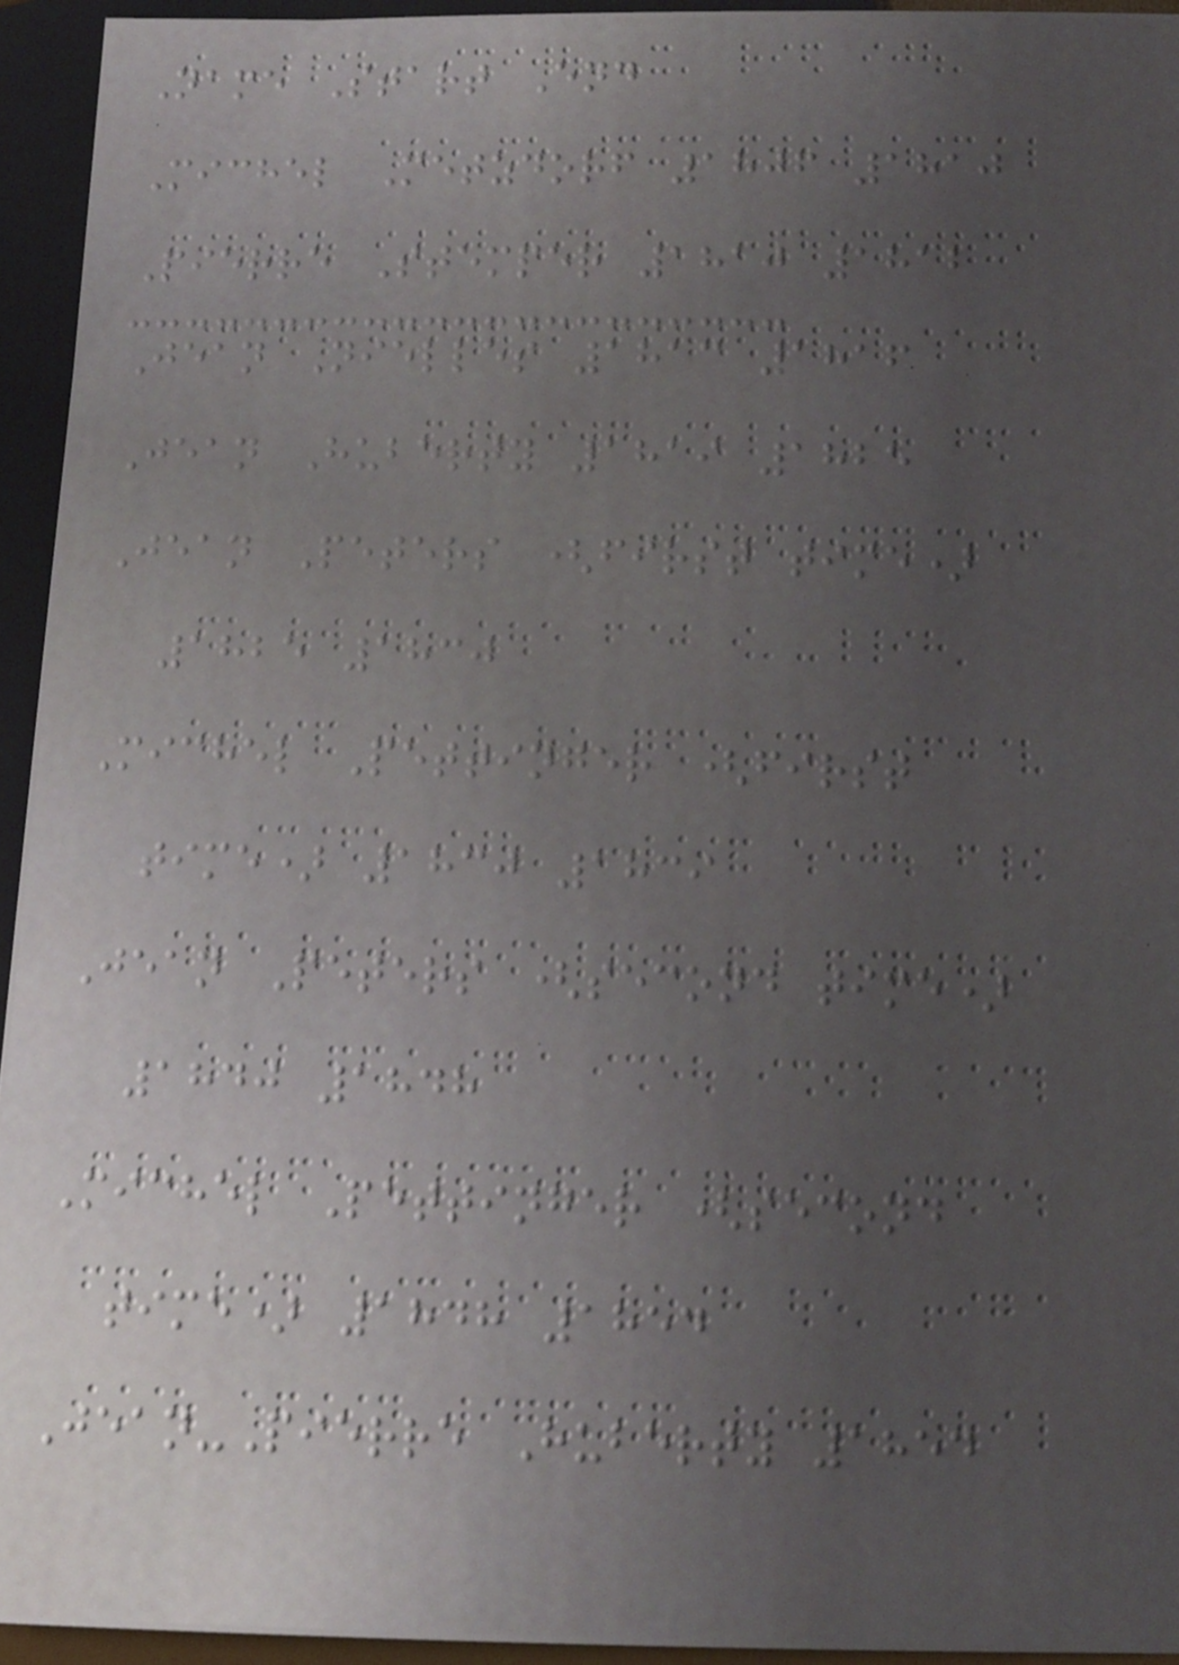Name Start End
Michel Metzdorf 1806 1810
Pierre Stemper 1810 1812
Jean Nielles 1813 1816
Jean Huberty 1819 1825
Jean Peters (first time)
1825 1830
Michel Pettinger (first
time) 1830 1839
Jean Peters (second time)
1840 1848
Michel Pettinger (second
time) 1848 1854
Jean-Pierre Huberty 1854
